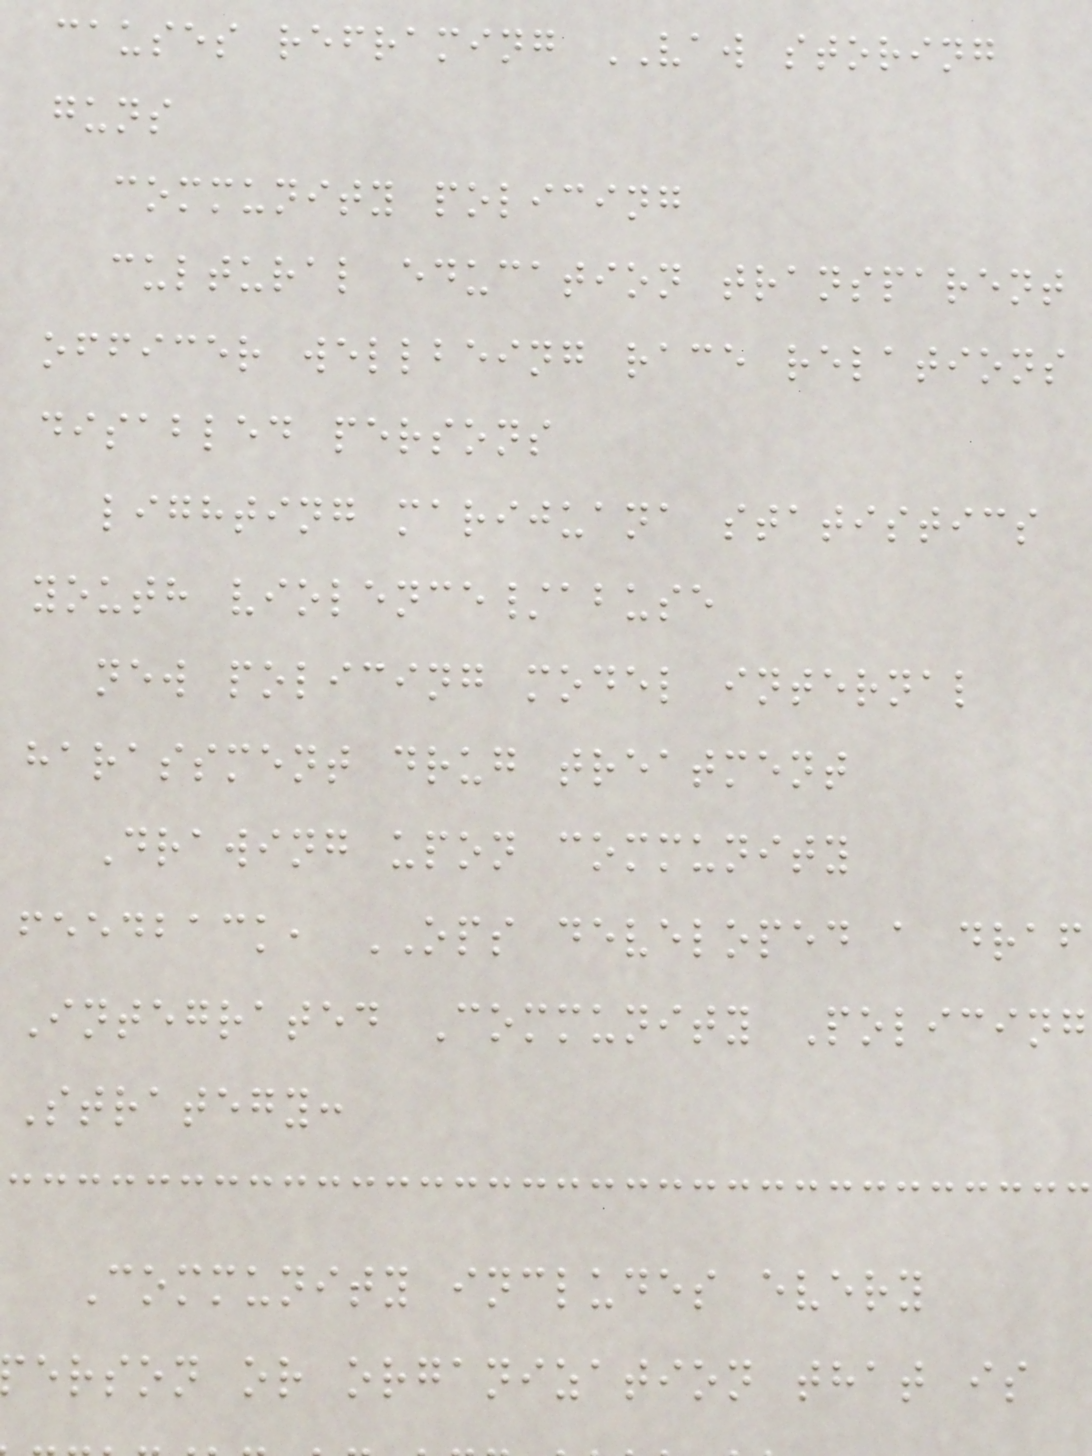causes reframing VAW storing
guns
community policing
cultural education transparent
officer wellbeing race relations
disabled persons
lighting marijuana statistics
youth violence/abuse
new policing model internal
harassment drug treatment
Drawing upon community
feedback, OPS developed a draf
Integrated Community Policing
Strategy:
Community includes every
erson or organization that is
